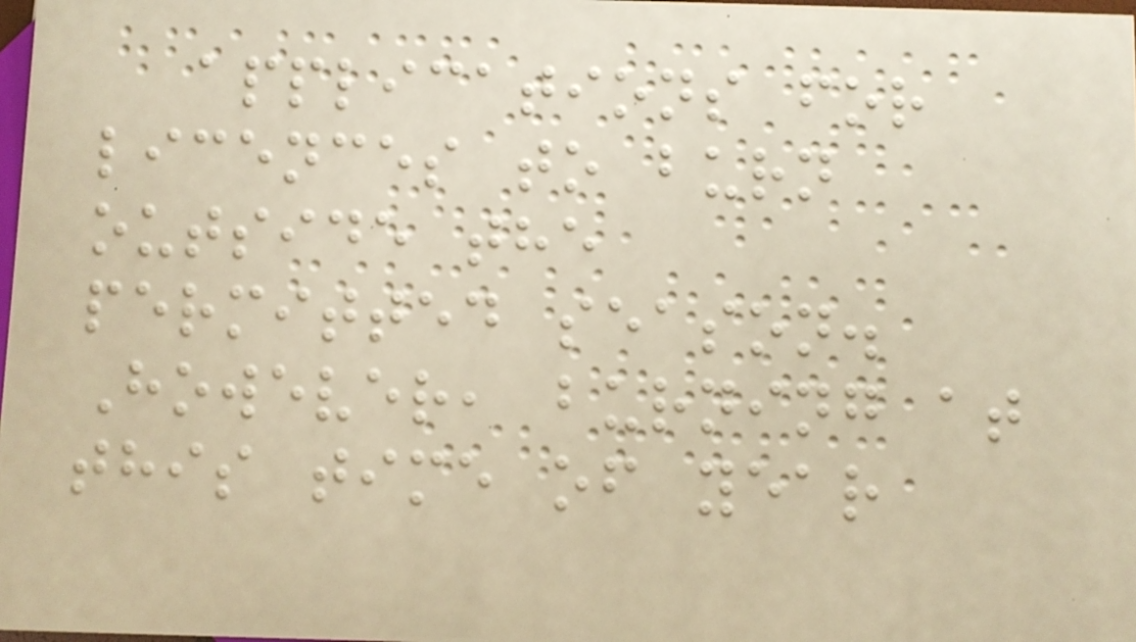applications for
licences to burn
outside the
permitted season.
However, burning at
this time of year
